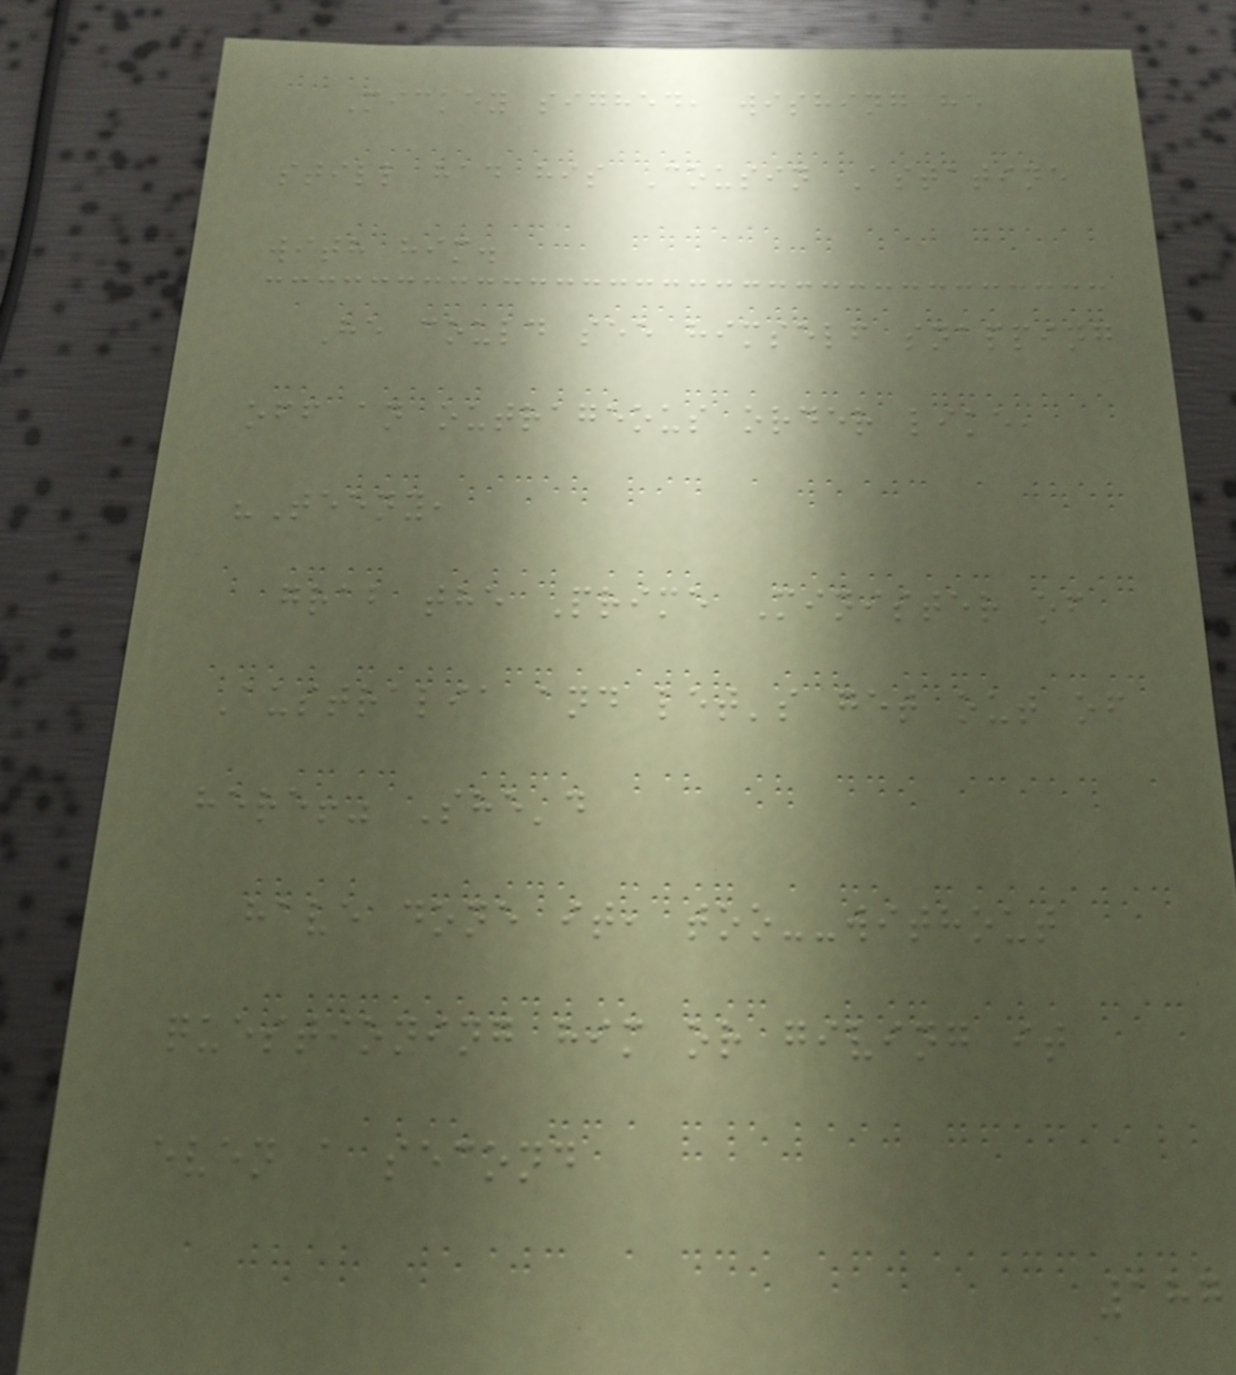Mickey sighed, wishing he
still had his Cousin Astatine
with him.
He could see himself snapping
off an outrageous order like,
"Teeny,
grab the Prime Minister of
Australia and let's get out of
here!" She'd
have done it, too--without
questioning him or giving it
even a second
187
